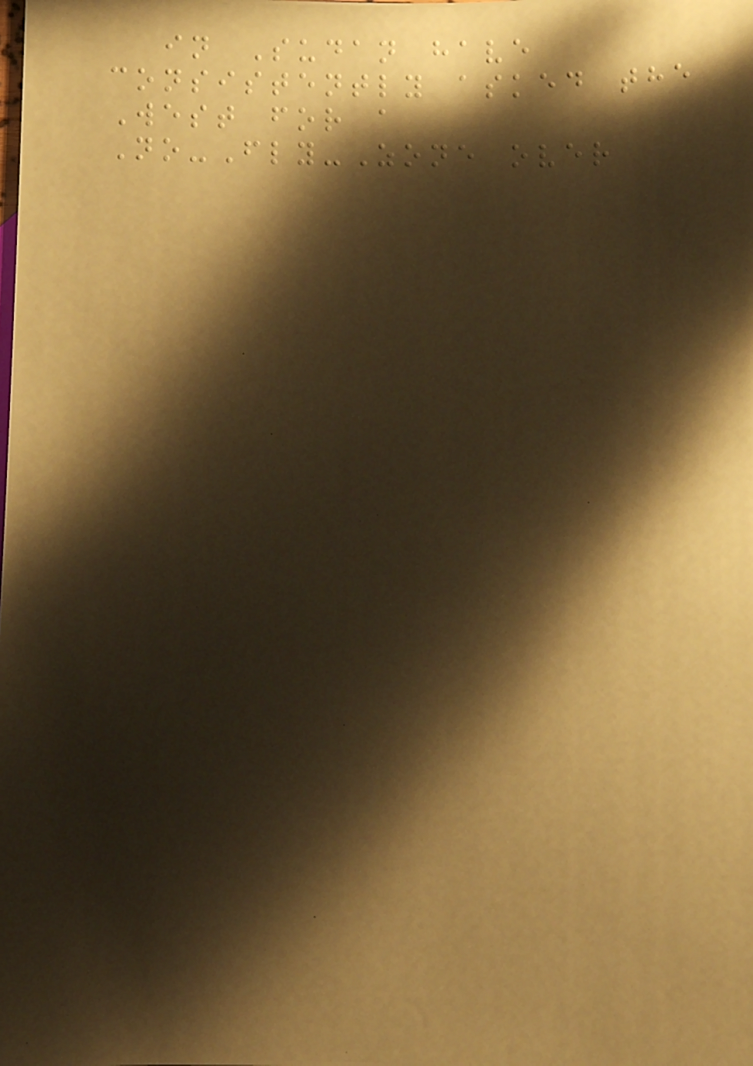in Sudan have
consistently asked the
West for a
No-Fly-Zone over
